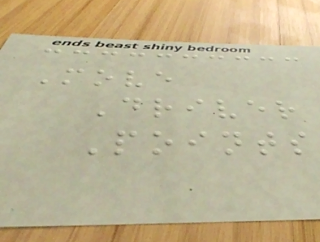Move
Driver
Points
